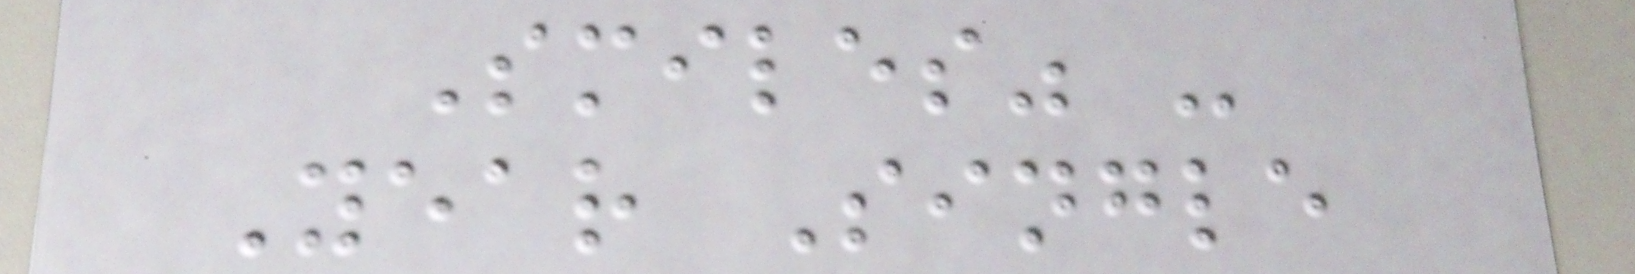Smiles" -
Year Single
